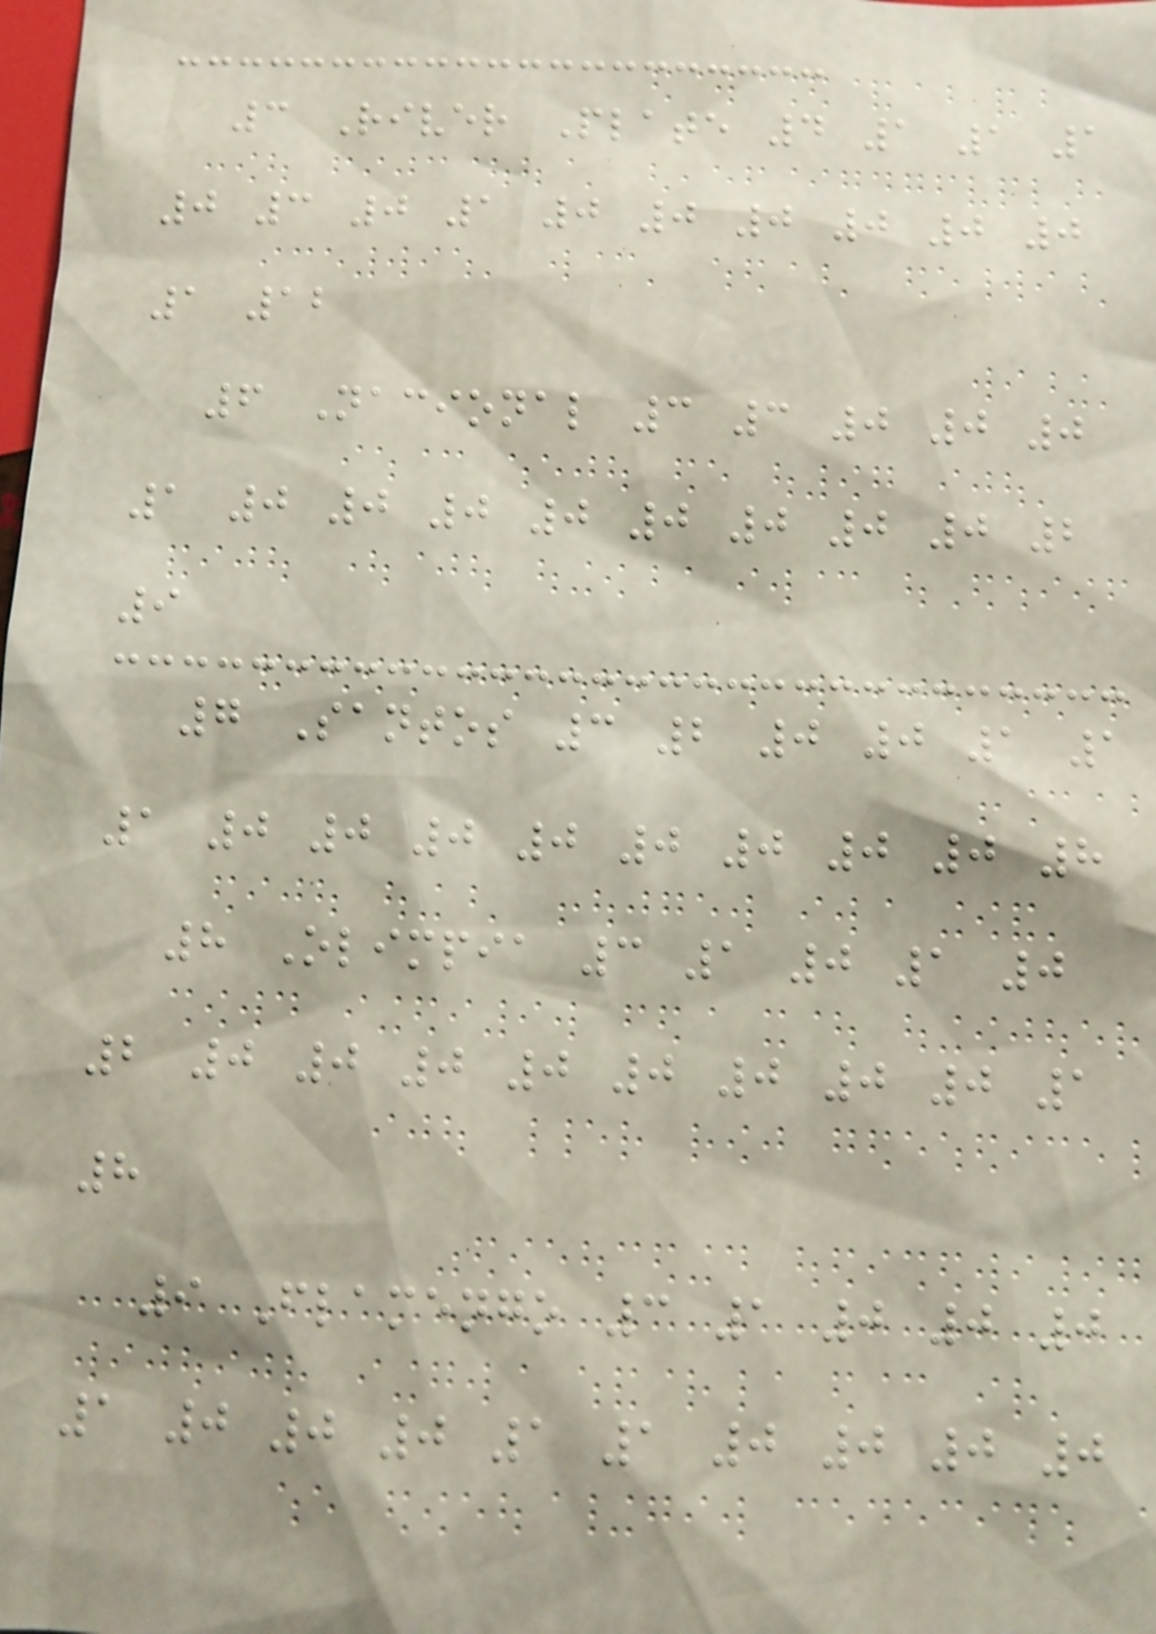3 River Plate 4 1 1 1
0 3 0 1 0 0 0 0 0 0
1 12
6 Nacional 3 3 0 0 0
1 0 0 0 0 0 0 0 0 2
9
7 Santos 3 2 0 0 1 1
1 0 0 0 0 0 0 0 0 8
8 Olimpia 3 1 0 1 0
2 0 0 0 0 0 0 0 0 1
8
9 Flamengo 3 1 0 0 0
1 0 0 0 1 1 0 0 0 0
